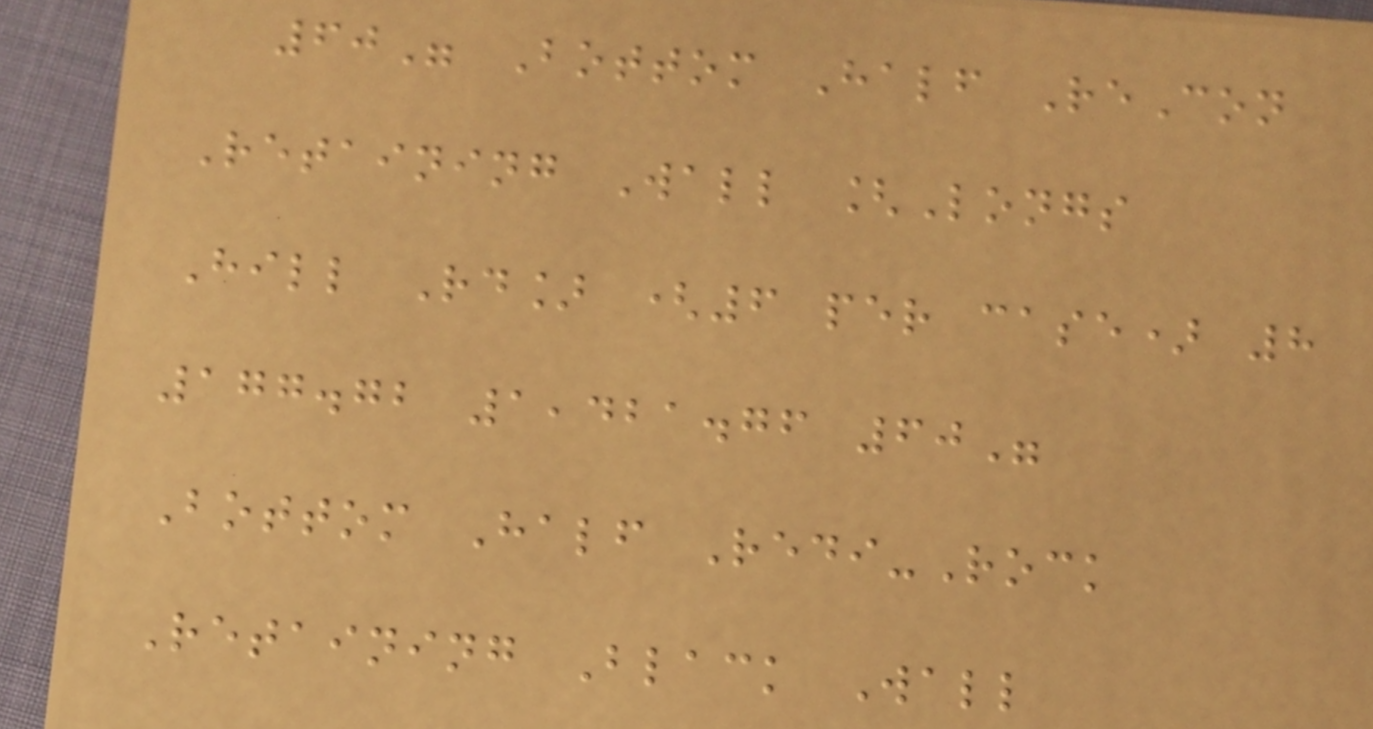60" Bottom Half ReCon
Retaining Wall [Longs
Hill Rd] (6 per case) 8
177.72 1,421.76 60"
Bottom Half Redi-Rock
Retaining Black Wall
